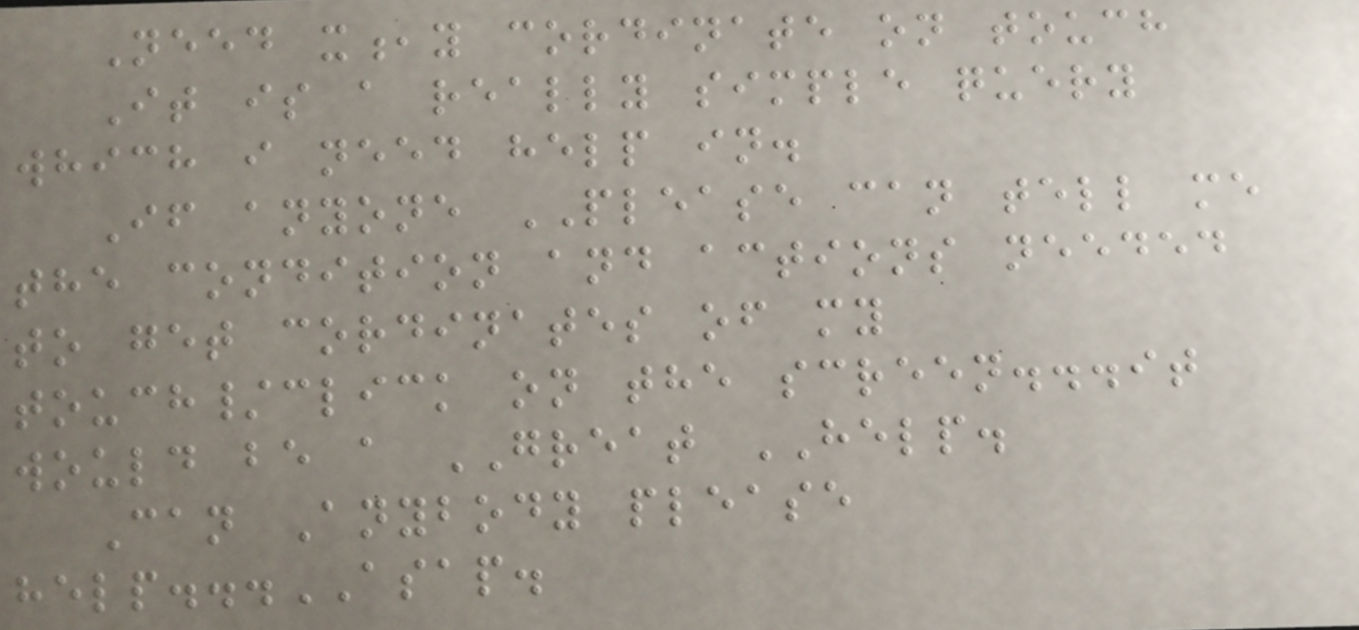Need x,y cordinate on touch
It is a really simple query
which i need help in.
If anyone PLEASE can tell me
the condition and actions needed
to get cordinates of my
touch/click on the screen...it
would be a GREAT HELP.
Can Anybody please
help...ASAP.
